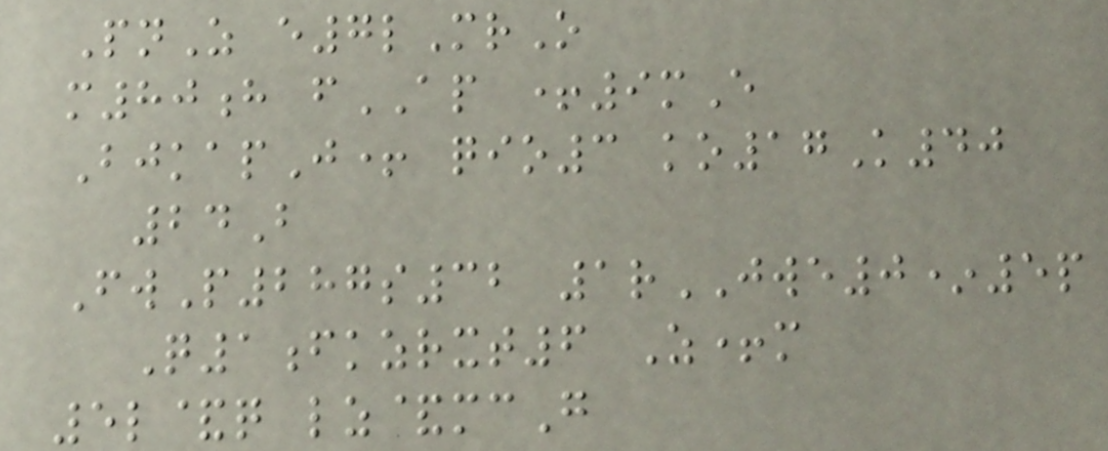PnZ e7lMrO
m80h fAP +9mE
BjkapJ+ qio3 ko17K40
24B
FwP287s32 1rJWE0*5p
Q1fkzrxt6 Z+m
5l&q lz&mcG
